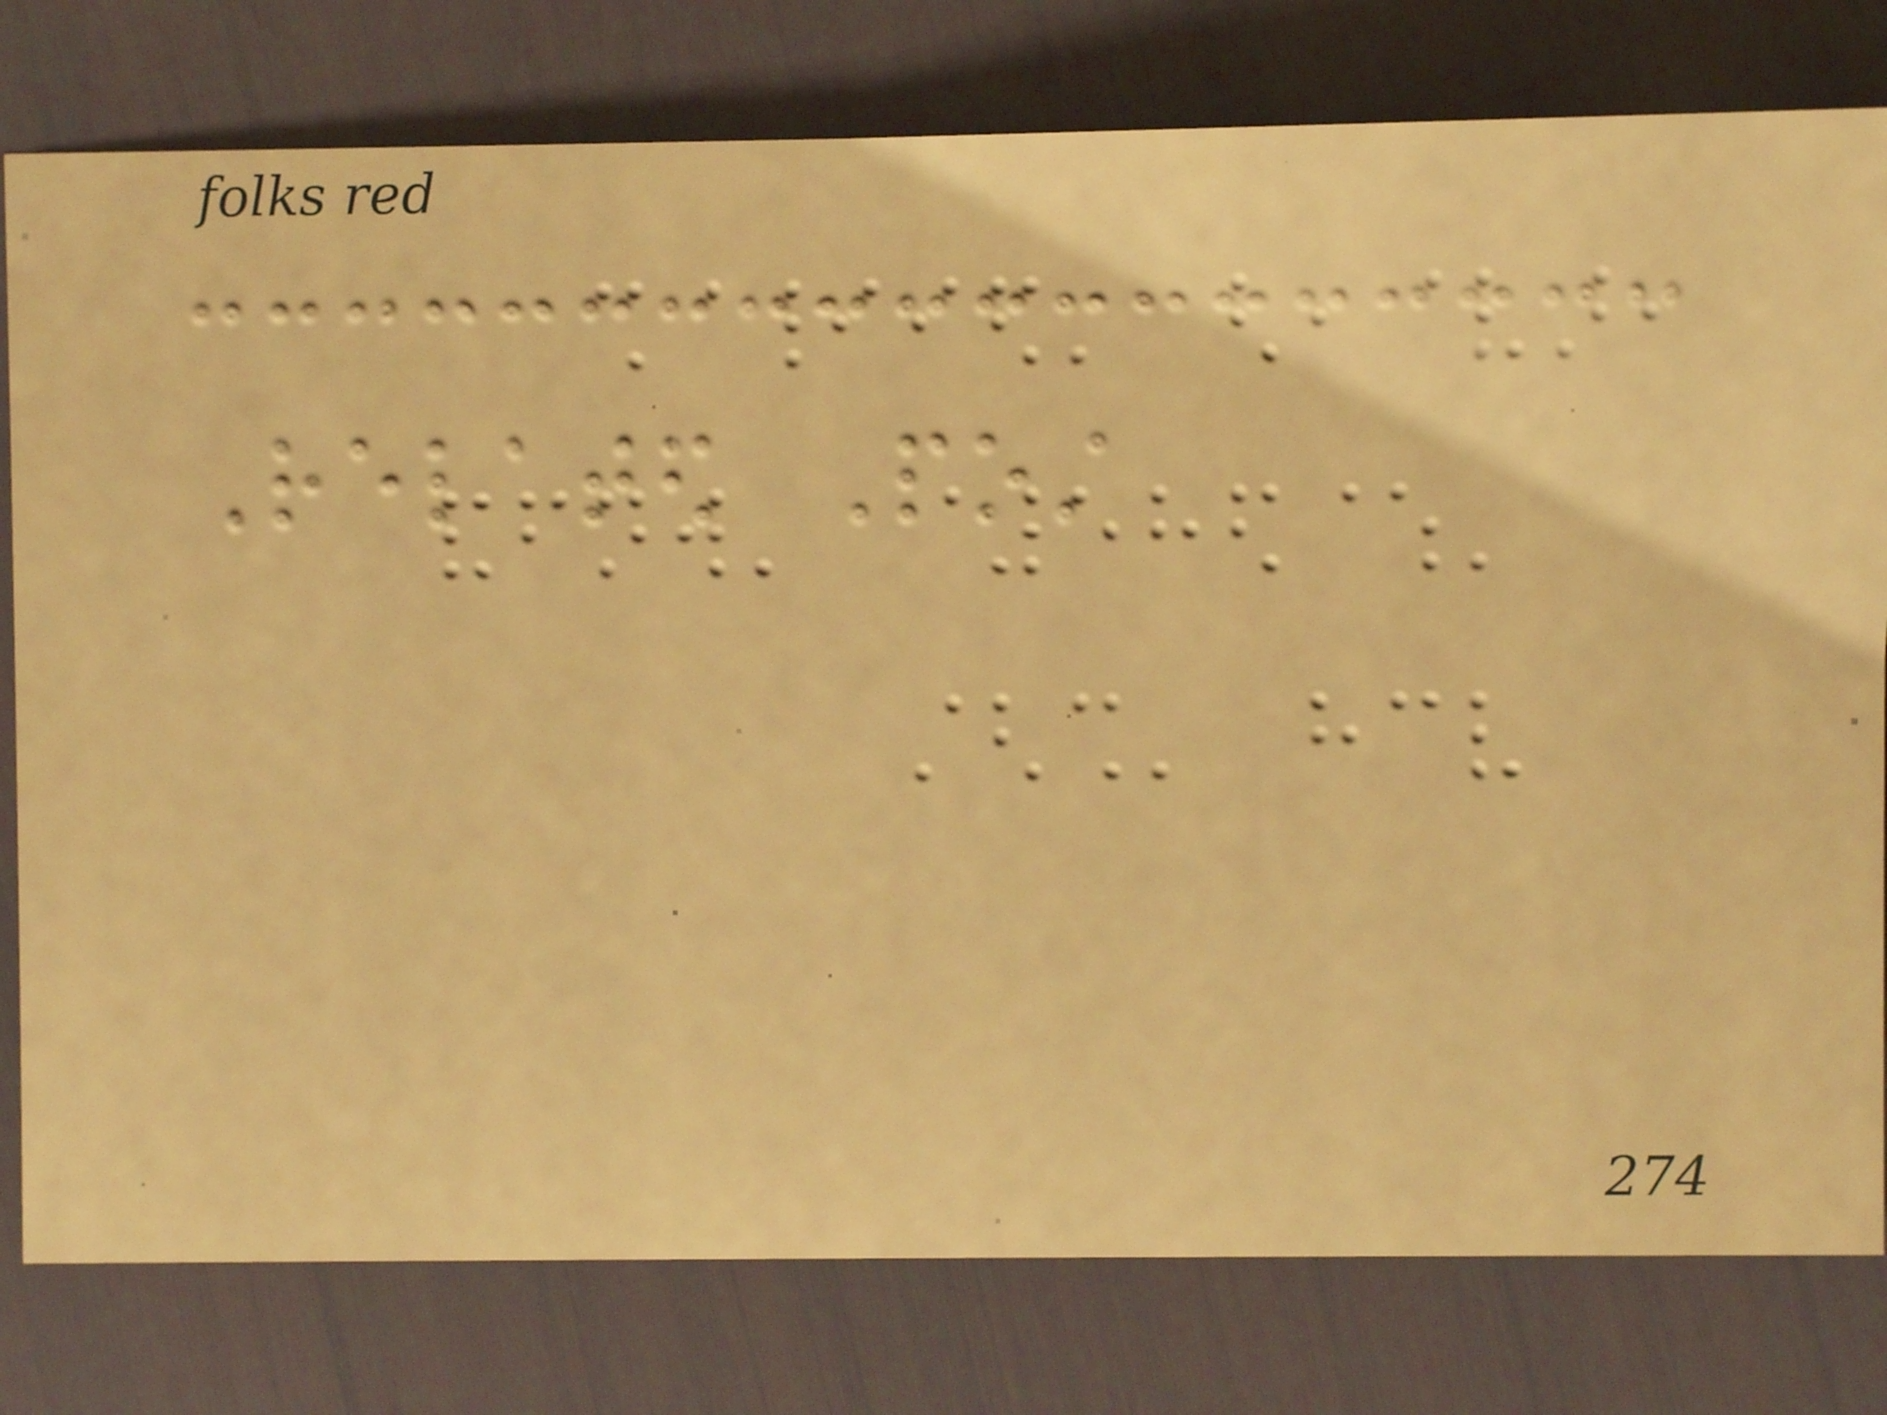Related Post
